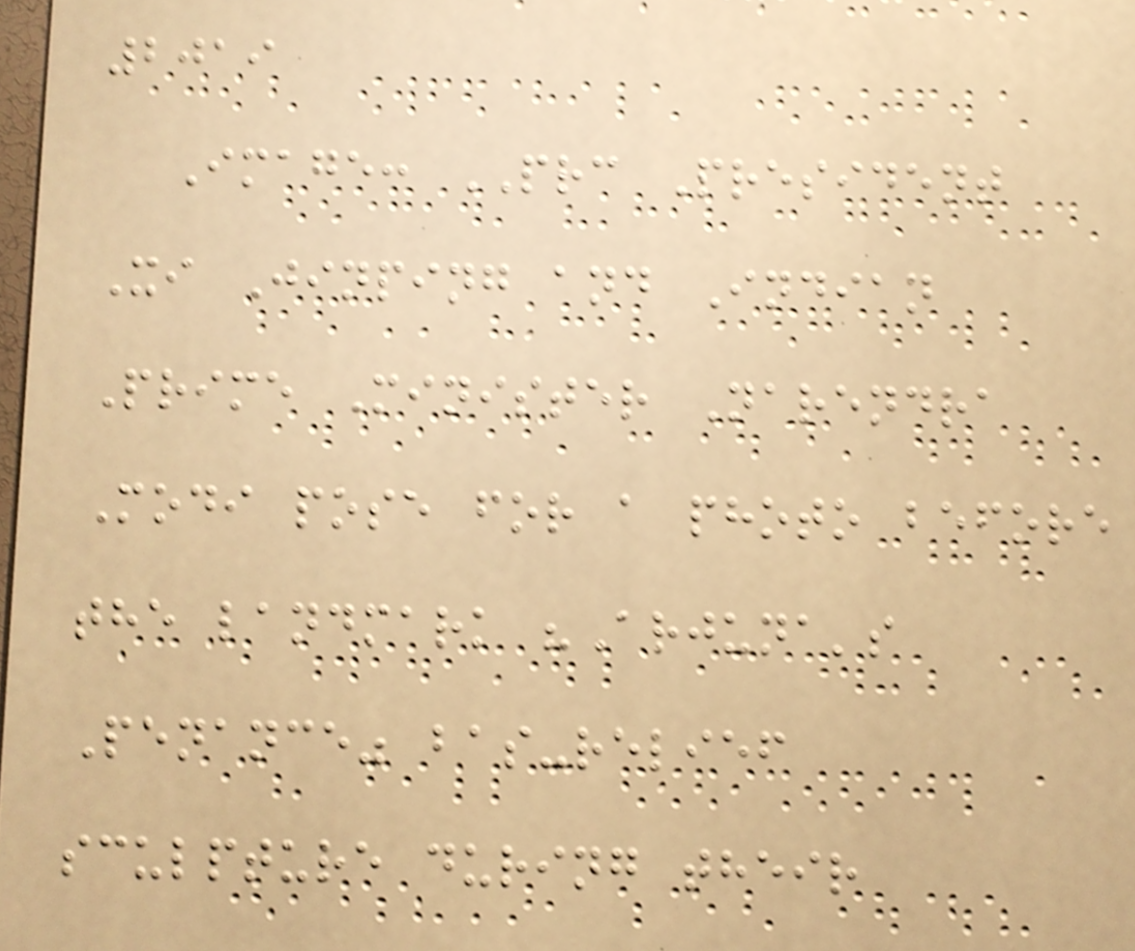2019
Image: PRC President
Xi Jinping and Indian
Prime Minister Narendra
Modi pose for a photo before
the landmark "Arjuna's
Penance" bas-relief
sculpture during their
